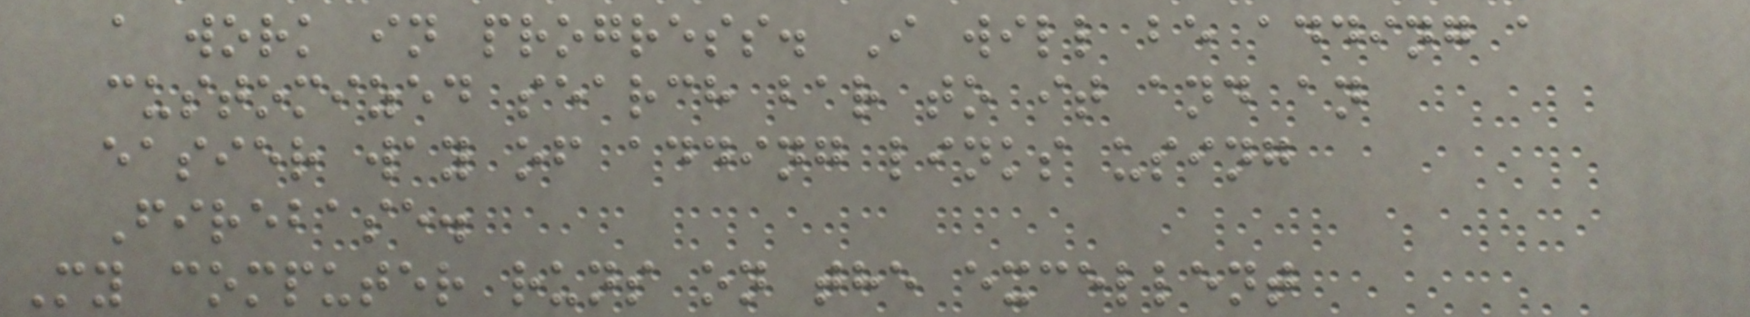a work in progress. I will be adding a
customized search bar to it and an
easier way of adding links using
Firebase.
My computer runs on the excellent
